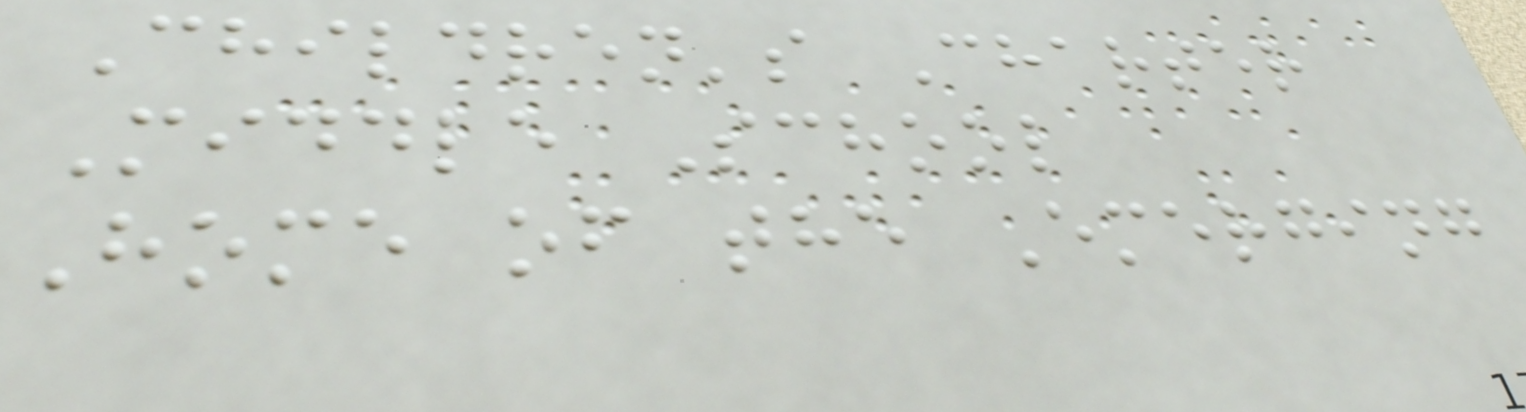Children's Charter
Middle School
Home of the Emerging
